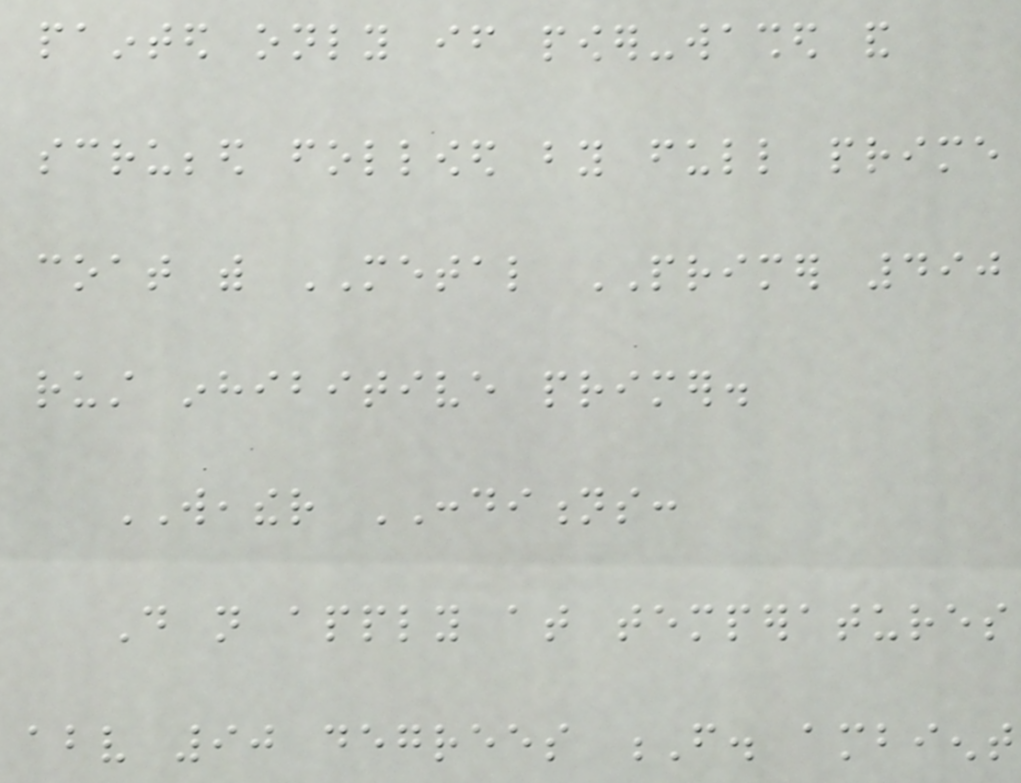painted only if power-washed and
scrubbed followed by full prime
coat with METAL PRIMER 490
rust inhibitive primer.
WEATHER CONDITIONS:
Do not apply at temperatures
above 90 degrees F. ambient
